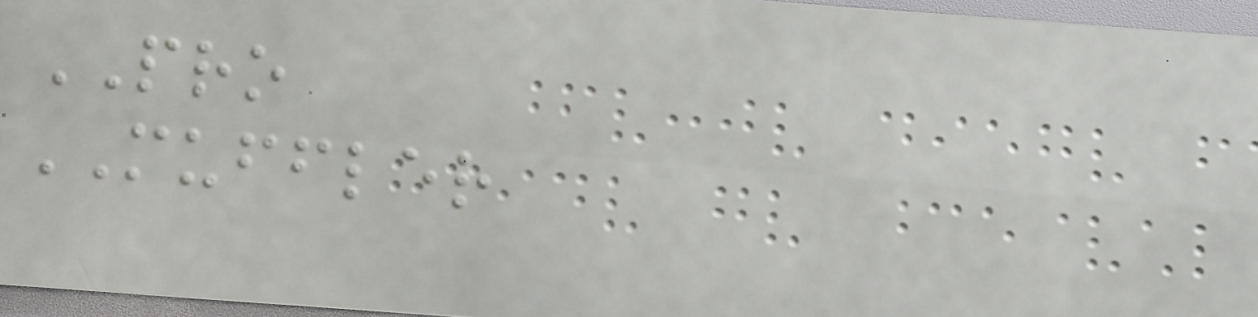PRO
MUFFLER
